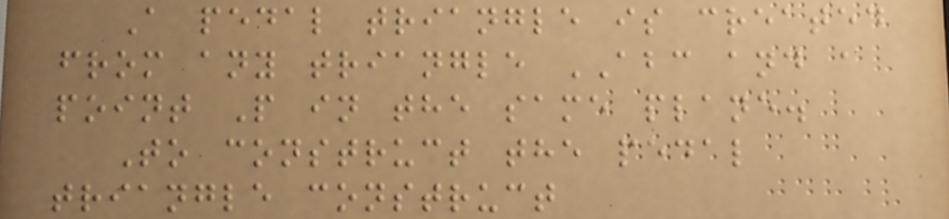A pedal triangle is created
from any triangle ABC and a
point P in the same plane.
To construct the pedal
triangle construct
